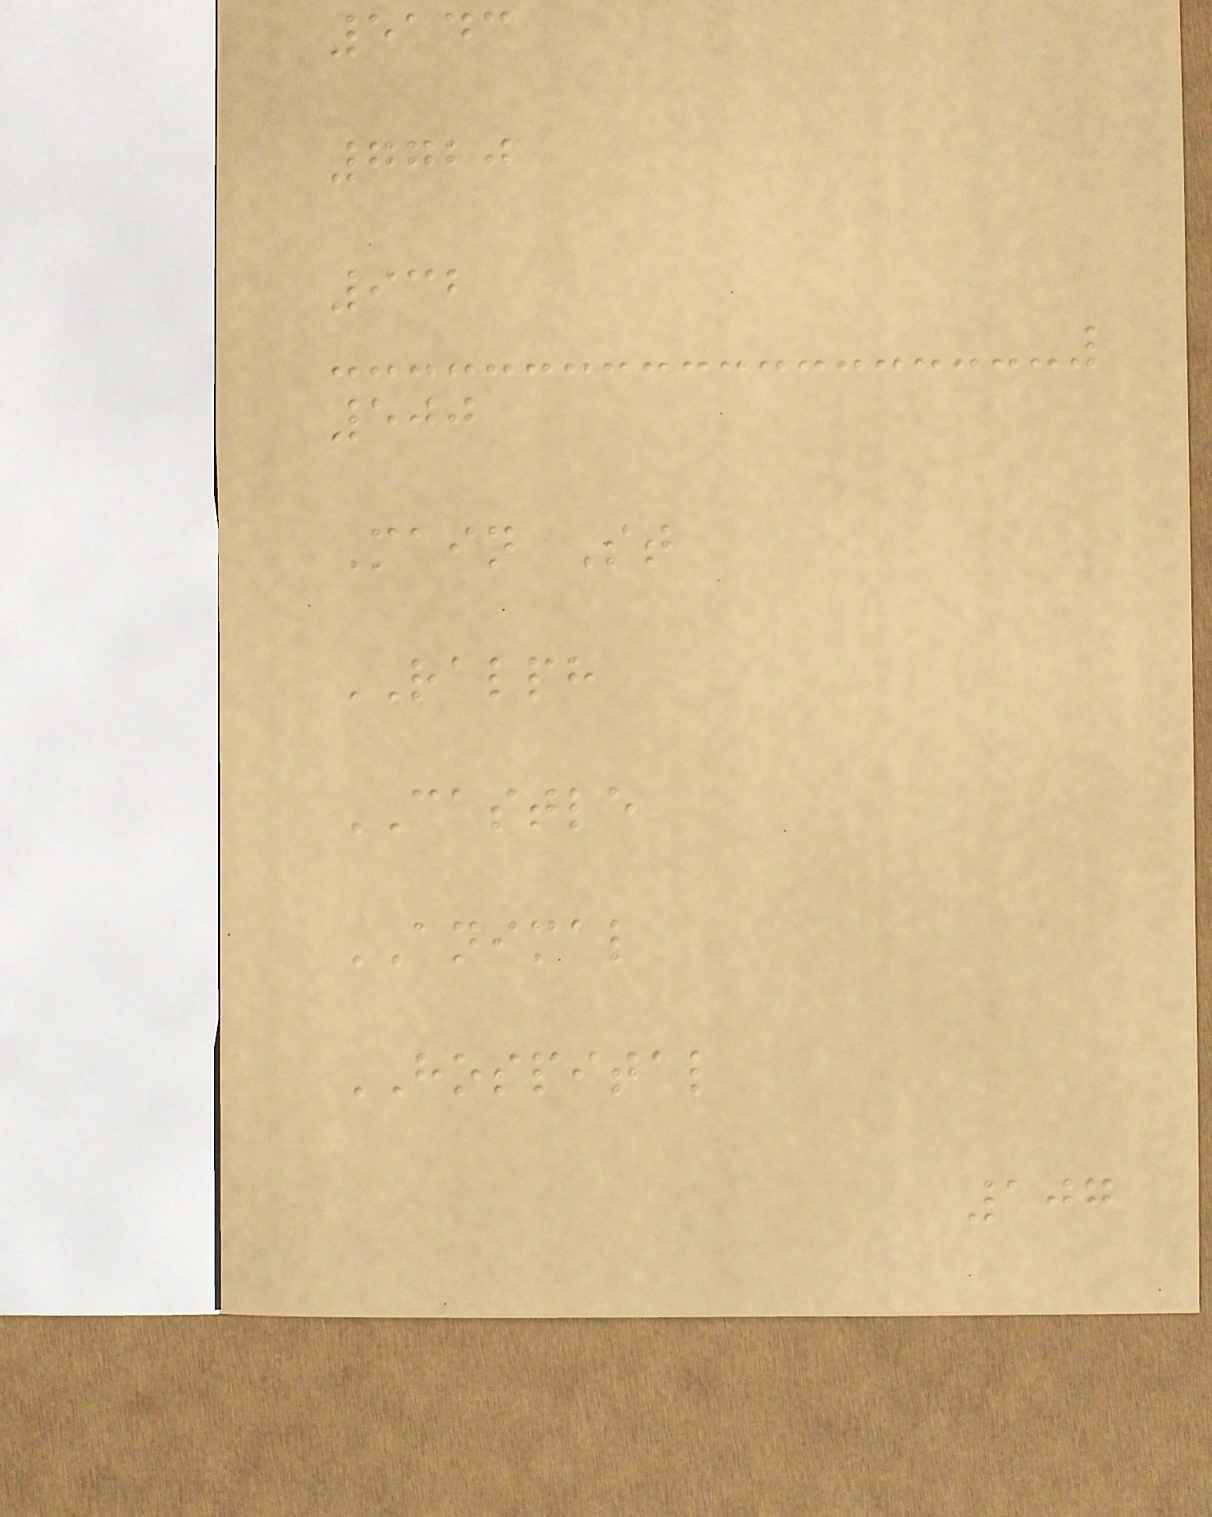5143
7720
932
500
Main St
RALPH
CASTLE
ANIMAL
HOSPITAL
107
